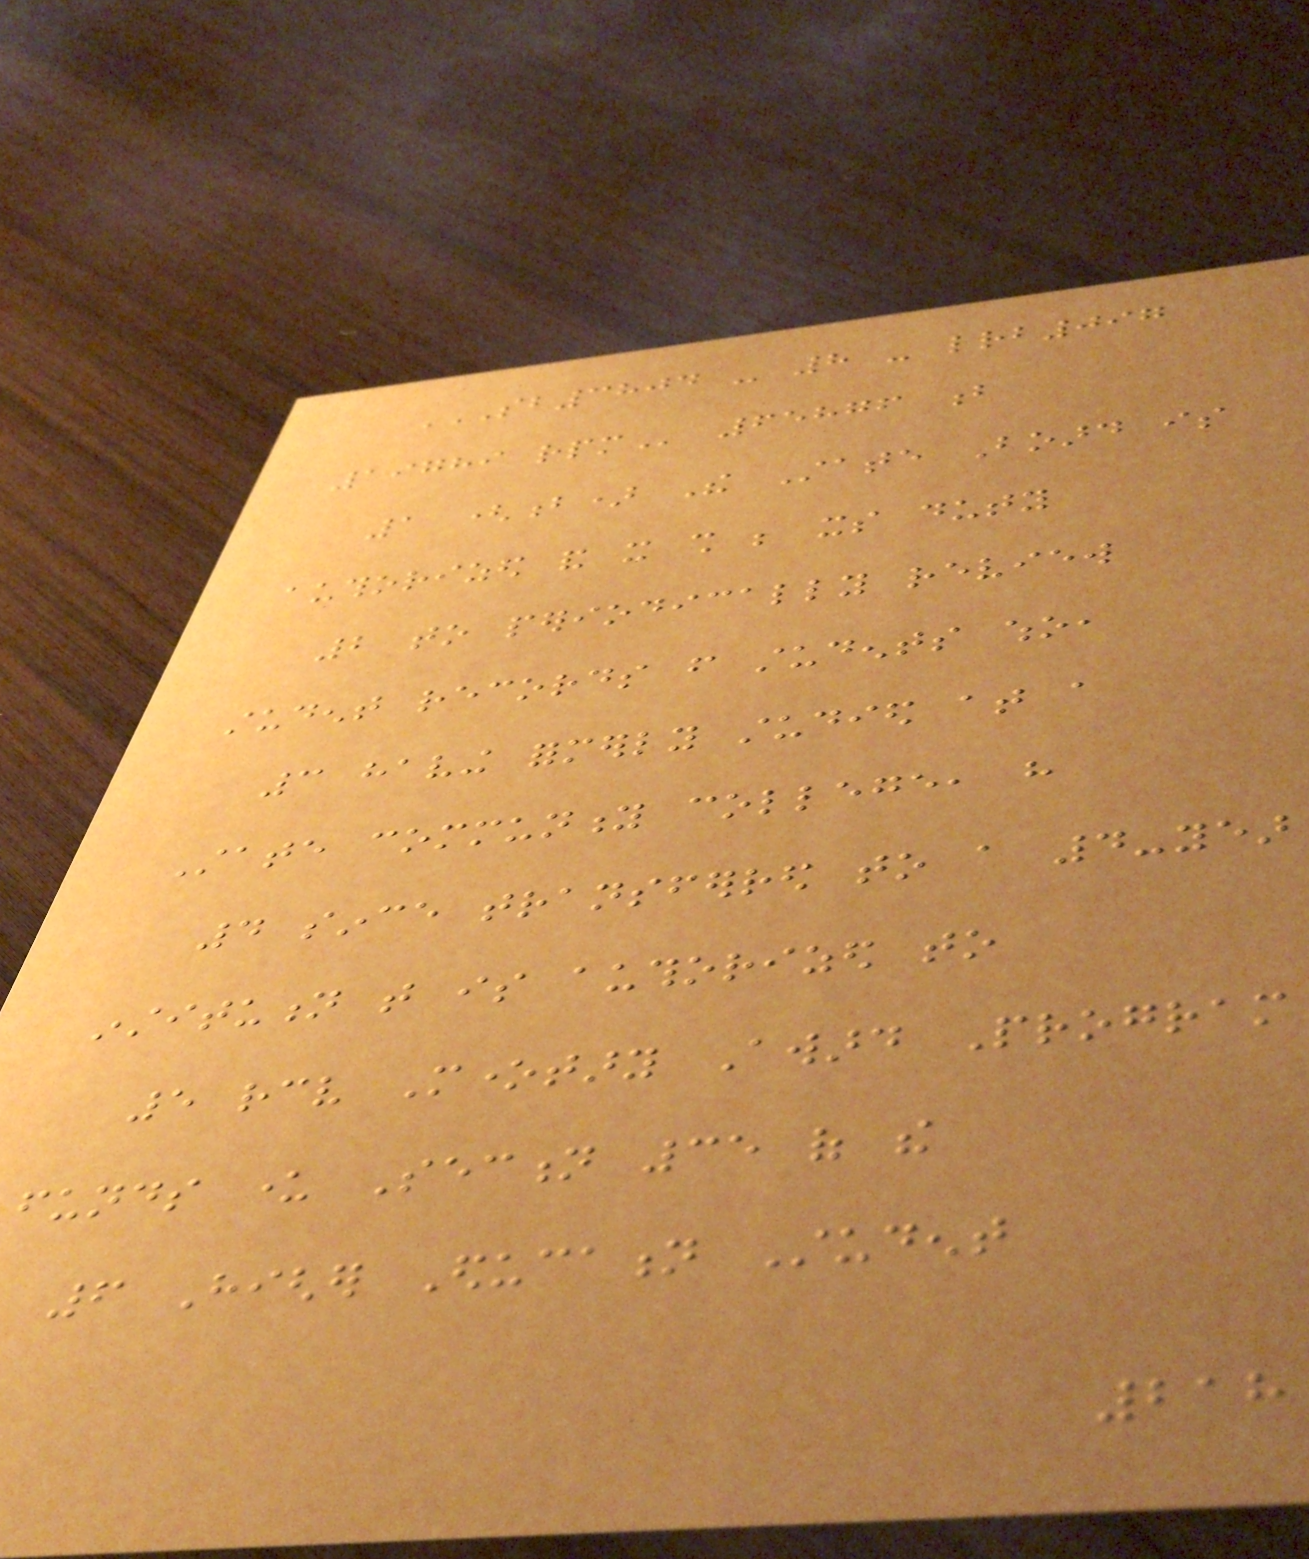SB3804 - 8 - LRB097
19789 RPM 65876 b
1 (b) The State Board is
authorized and it shall be its duty
2 to periodically review
student records from students who,
3 having formerly studied at a
State community college, have
4 since transferred to a 4-year
institution that is authorized to
5 receive Monetary Award Program
funds under Section 35 of the
6 Higher Education Student
218
